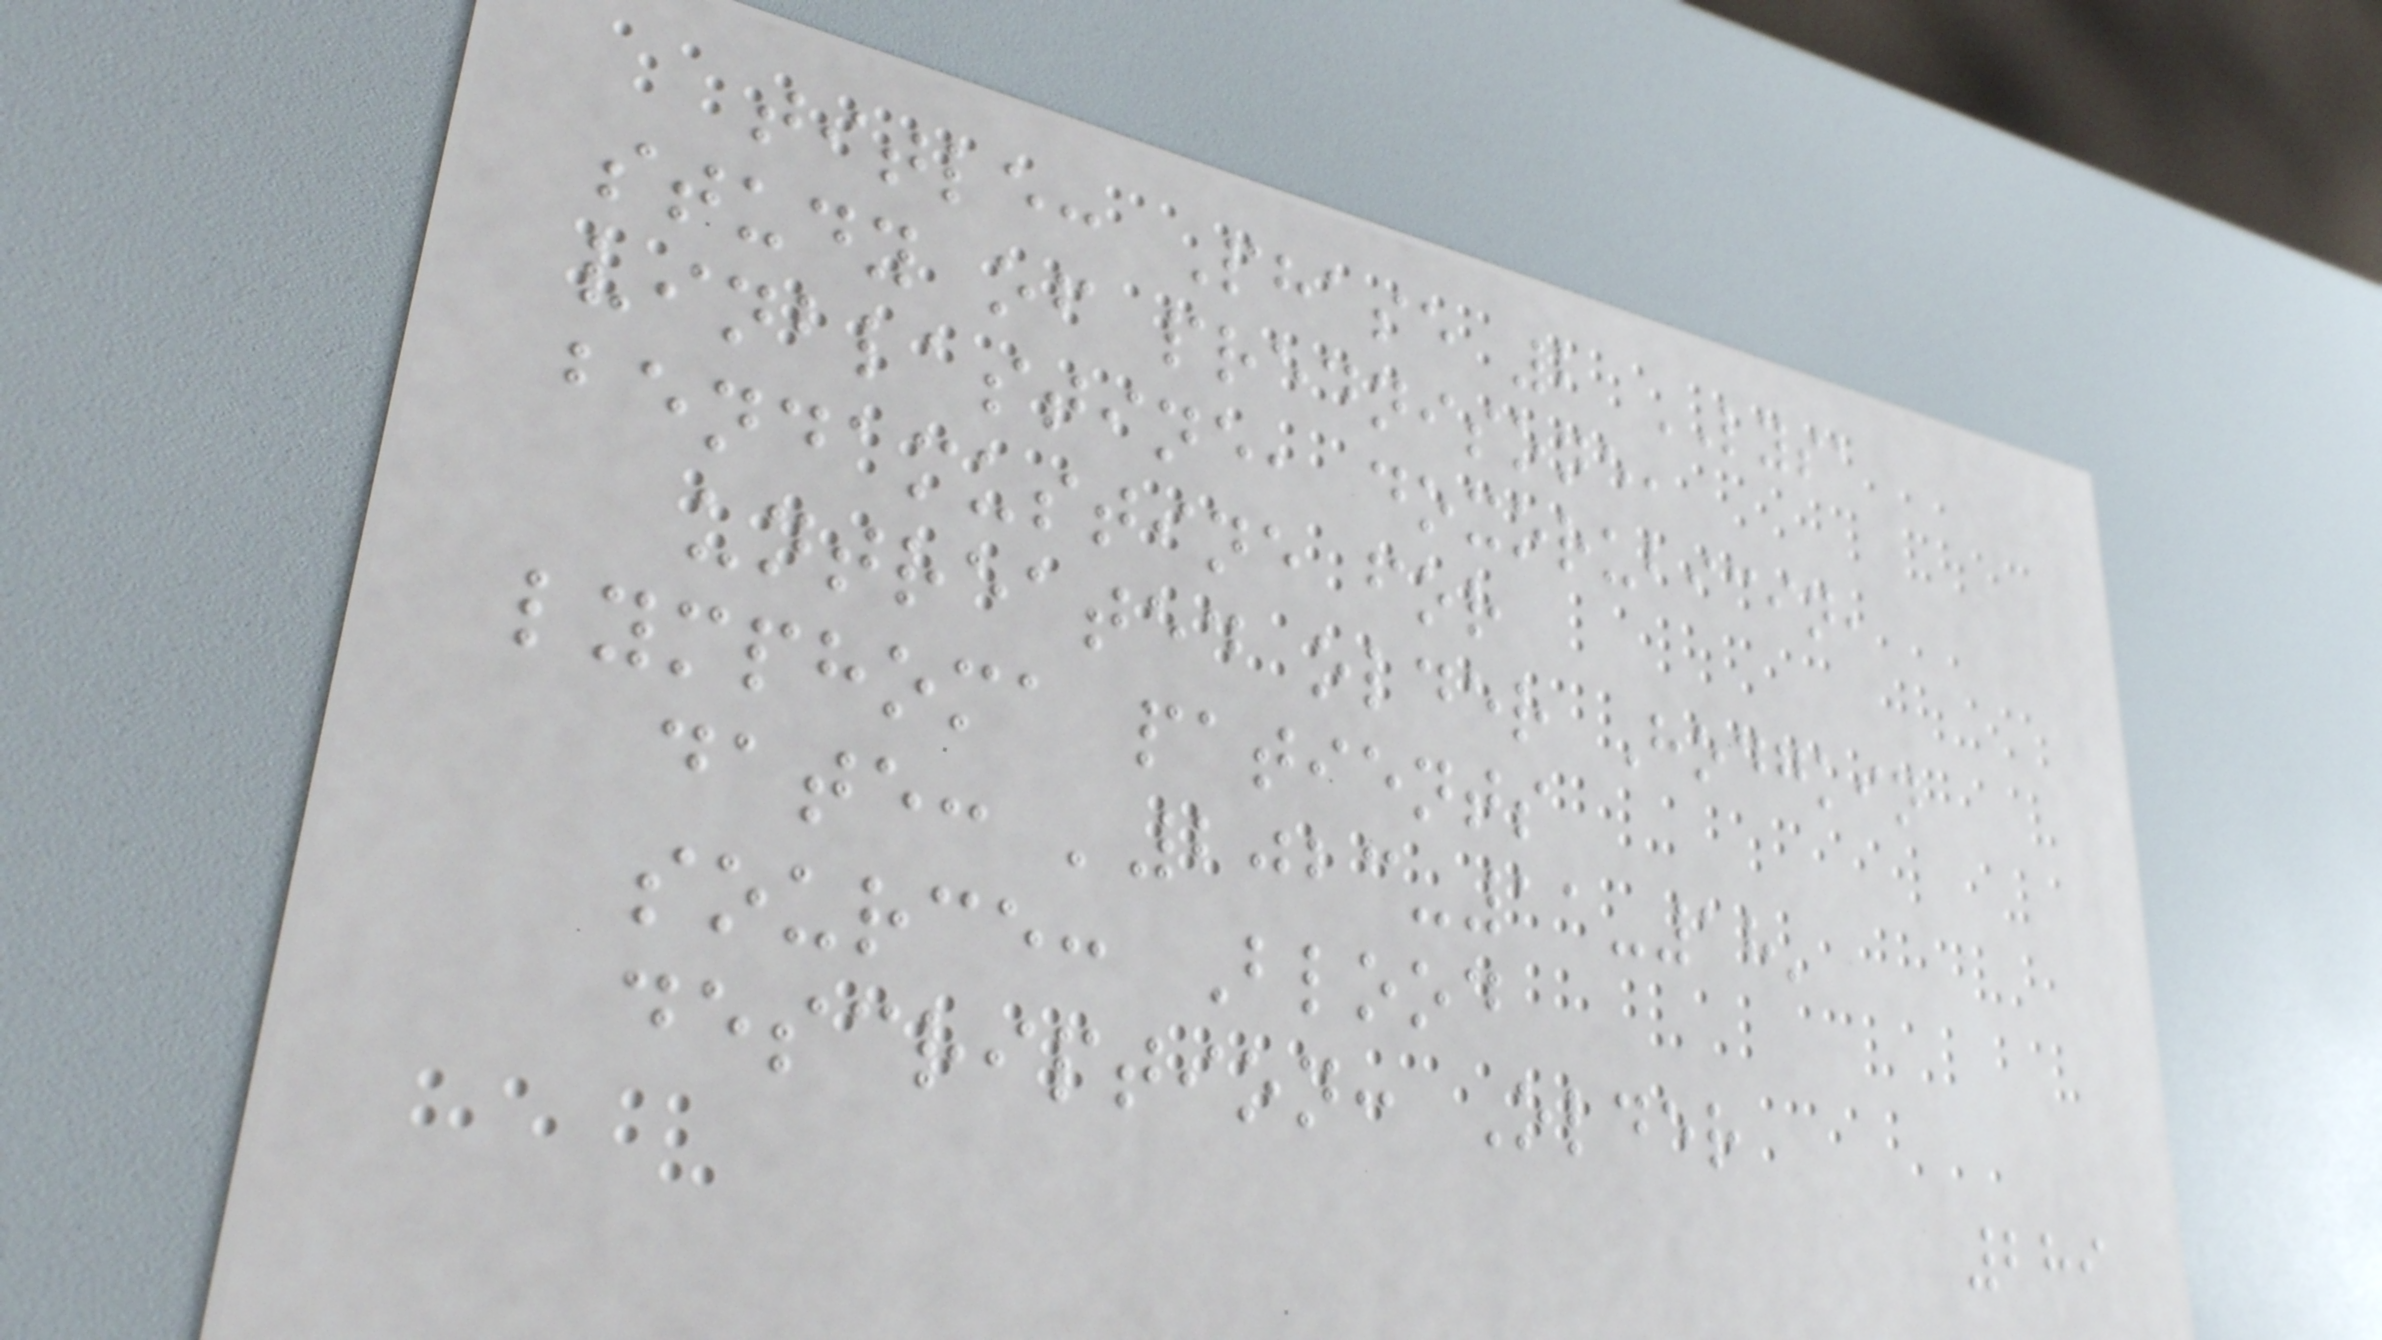title: Phase 2 LYSA
study of prednisone,
vinblastine, doxorubicin,
bendamustine for
untreated older Hodgkin
lymphoma patients
date: '2023-11-18'
source: Blood
description: Older
289
